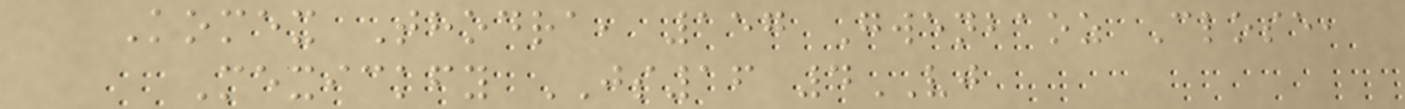Komex Thodra, 157 Gwenbaoz Close,
Mexickfy JS16 4VJ
